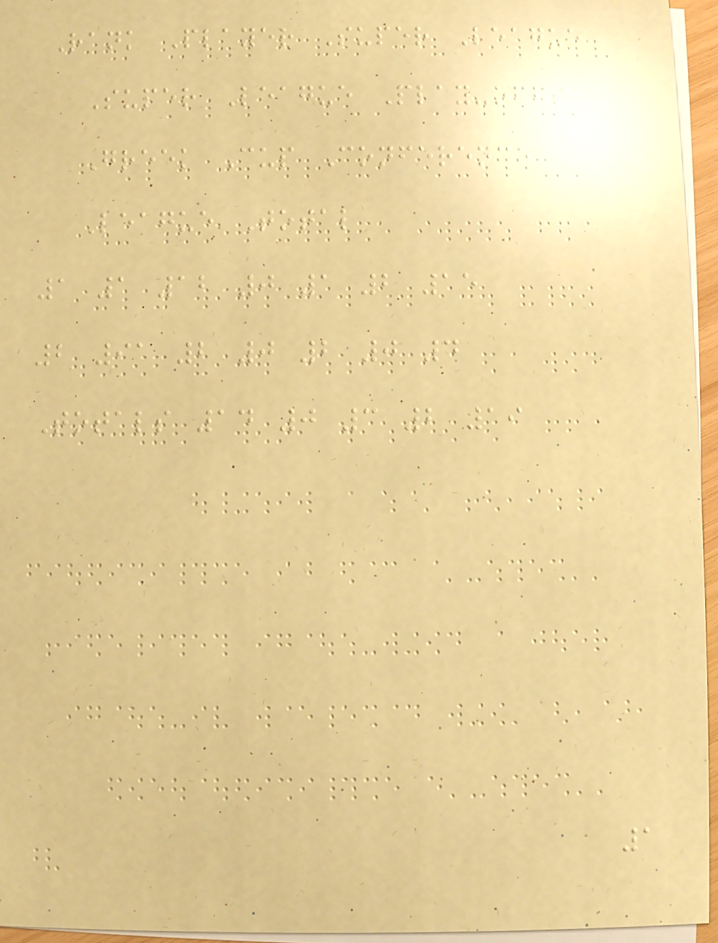Rank Player Super League
Super League Play-offs
Greek Cup Conference
League Total
1 1 12 0 1 2 15
2 91 2 0 2 0 4
Totals 14 0 3 2 19
1
